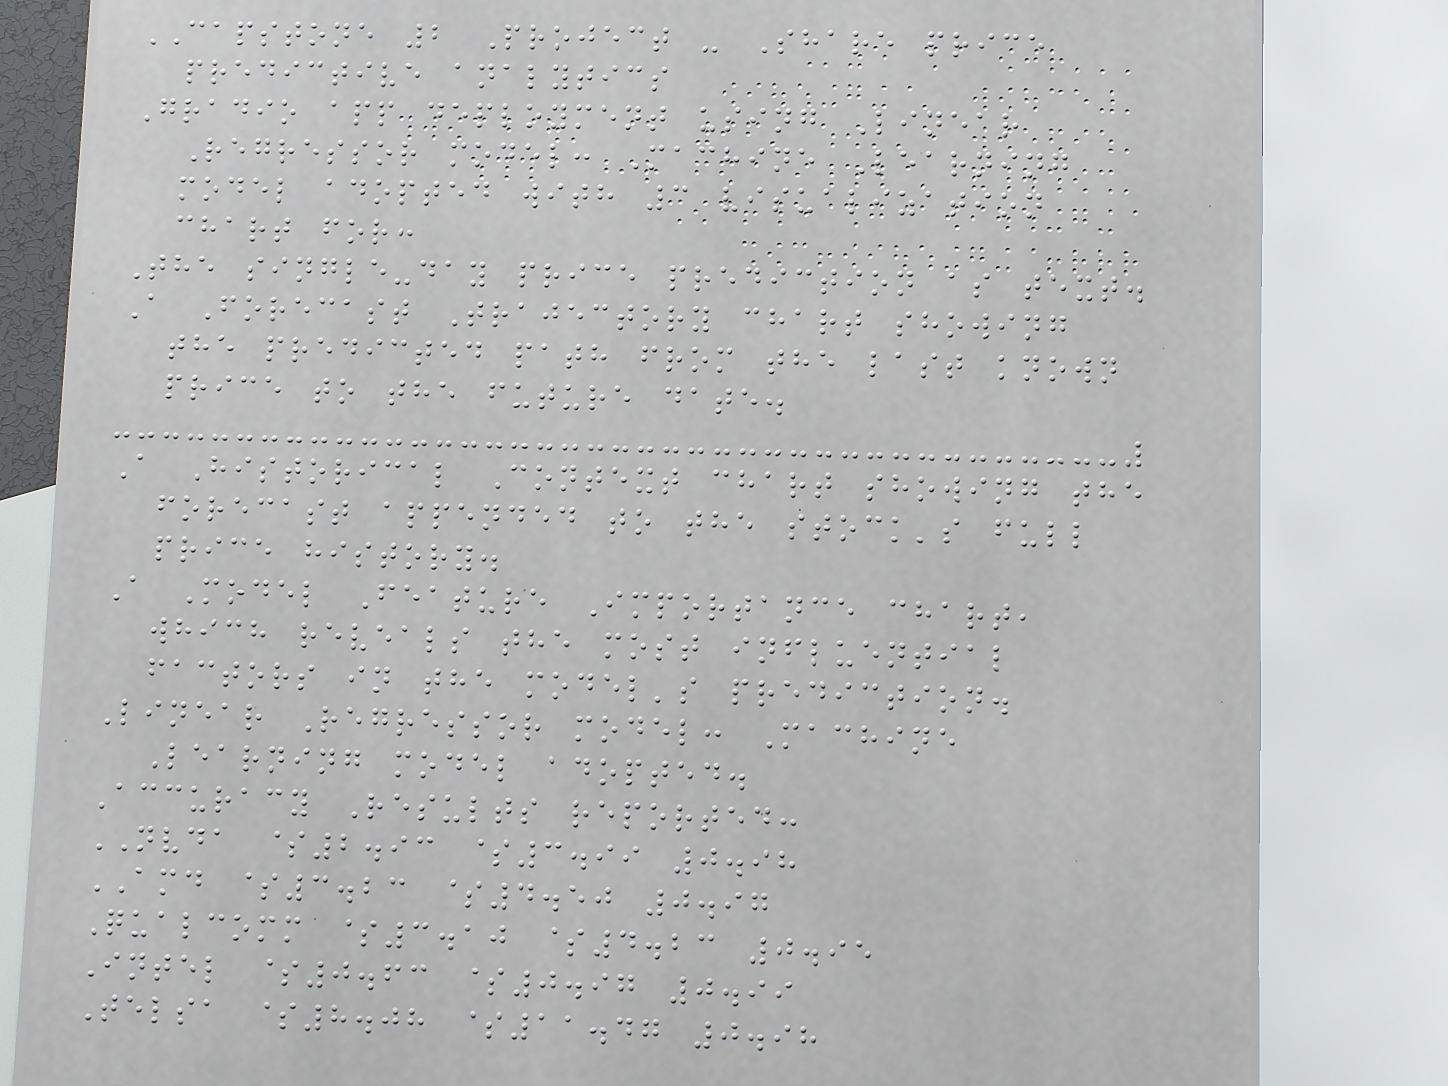CAPSTONE 2 Project - Share price
predictive analytics
Gradio app deployment using Linear
Regressor model: Machine Learning
model adopted with 3 visualization
chart for:
The single-day price prediction as text.
A Forecast Trajectory chart showing
the predicted path from the last known
price to the future date.
A Historical Context chart showing the
forecast appended to the stock's full
price history.
A Model Feature Importance chart,
which reveals the most influential
factors in the model's prediction.
Linear Regressor model: Machine
Learning model adopted.
Accuracy Results reported:
NVDA $2.93 $3.99 0.98
AMD $3.23 $4.50 0.97
Qualcomm $3.10 $4.23 0.95
Intel $0.63 $0.97 0.99
Telsa $8.08 $11.47 0.98
